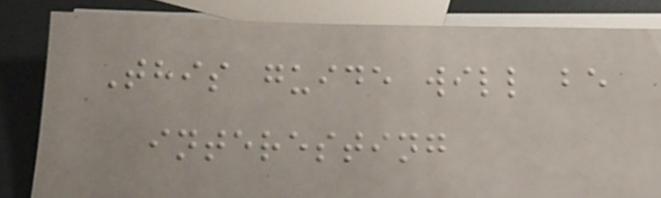This guide will be
interesting
